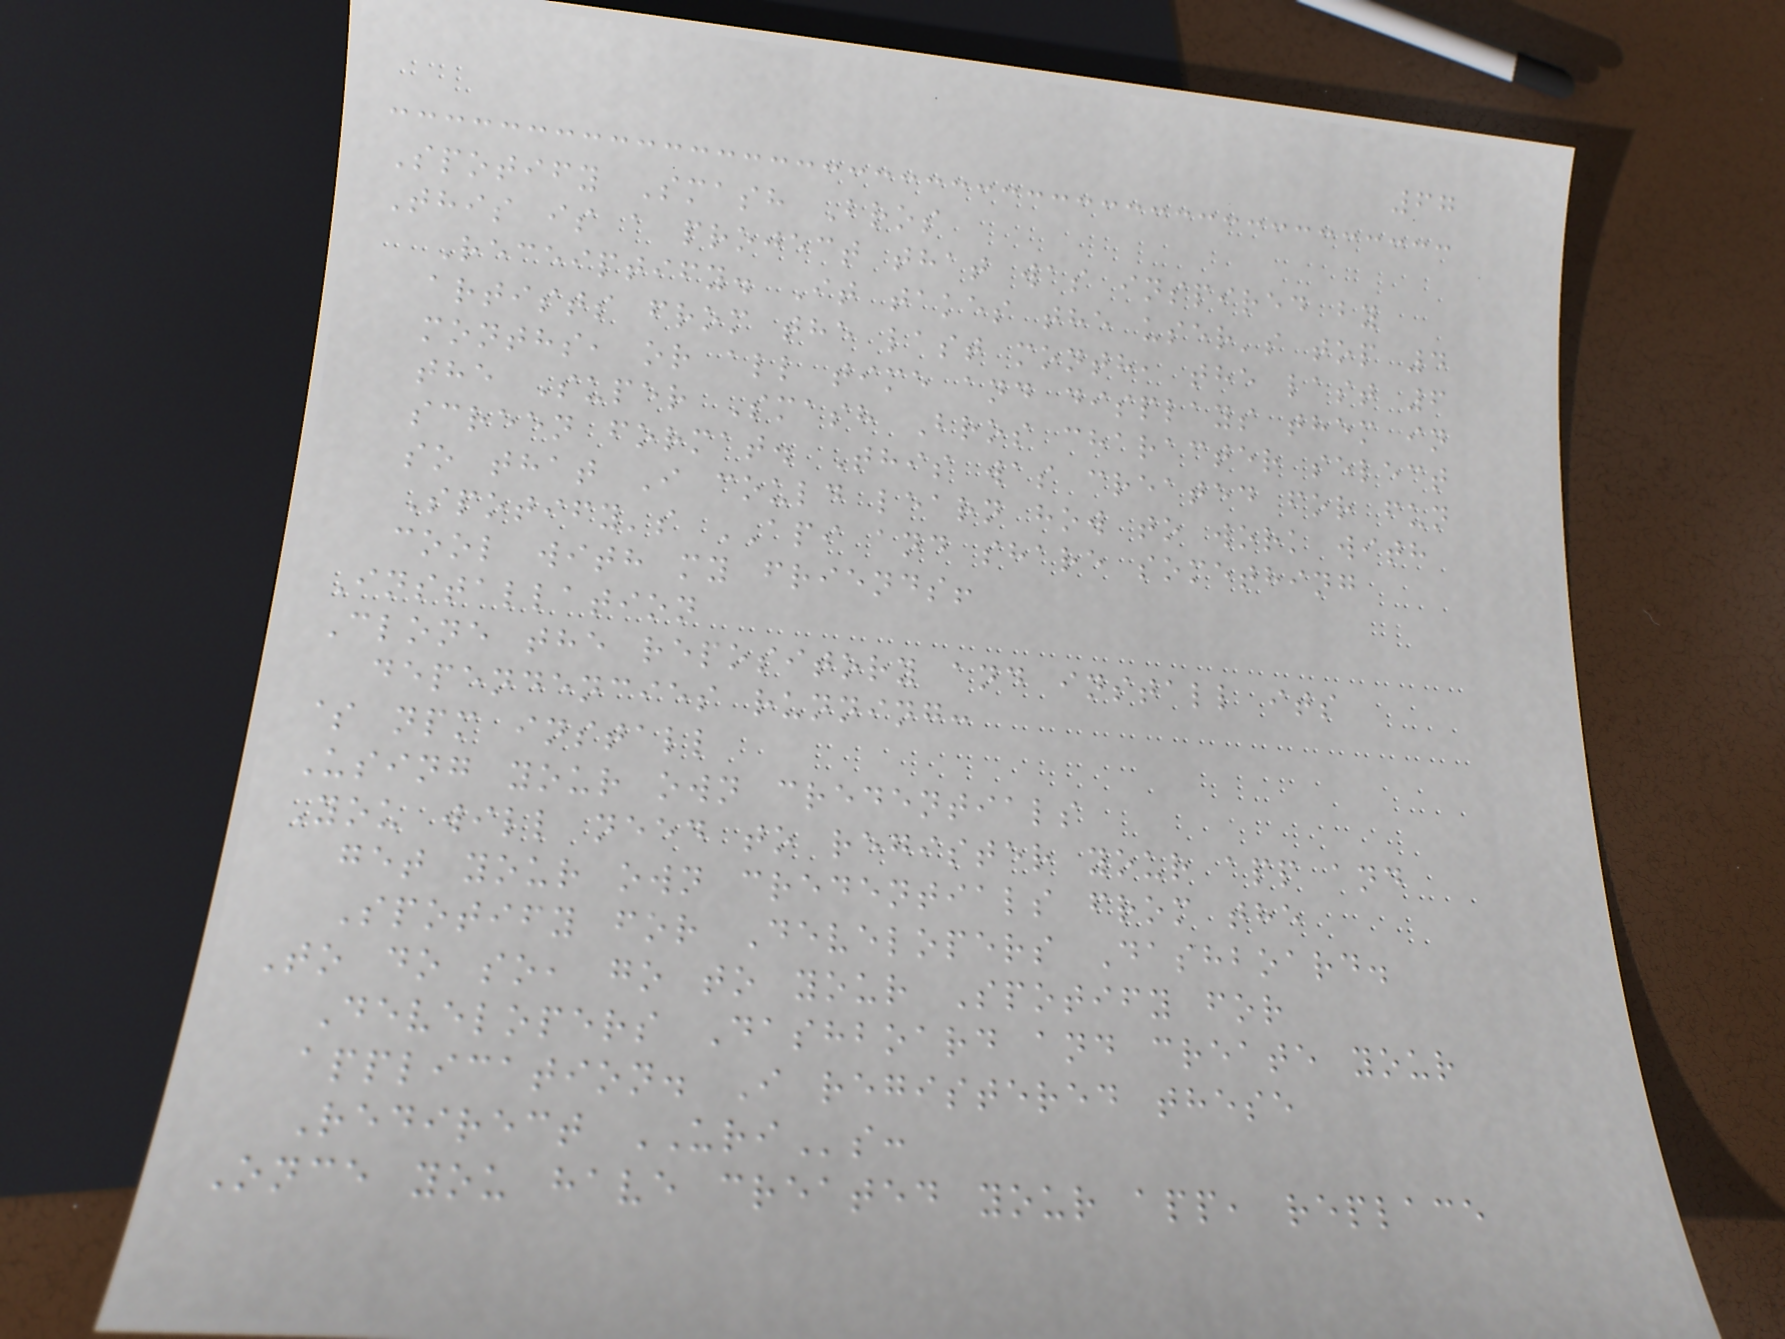67
Spotify Smash Bros
This is a project that was inspired by
Receiptify. It takes the user's top 4
artists from the last month, the last 6
months, or all time and displays them in
the Super Smash Bros character select
screen format. This was created for fun
so that I could learn how to work with
Spotify's API and share something
cool with my friends!
Installation
Clone the repository and install its
dependencies running:
$ npm install
Using your own credentials
You will need to register your app and
get your own credentials from the
Spotify for Developers Dashboard.
To do so, go to your Spotify for
Developers Dashboard and create your
application. I registered these
Redirect URIs:
Once you have created your app, replace
